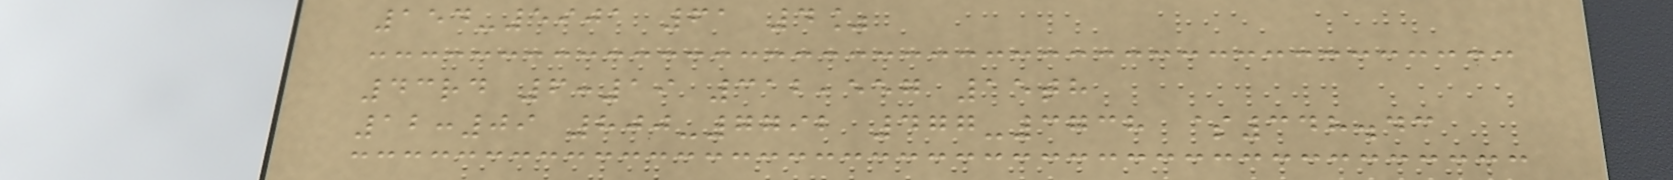154-5901 61 4%
43rd 6:19 312,557 15th
12:09 800-7792 477-3738 $348.43
